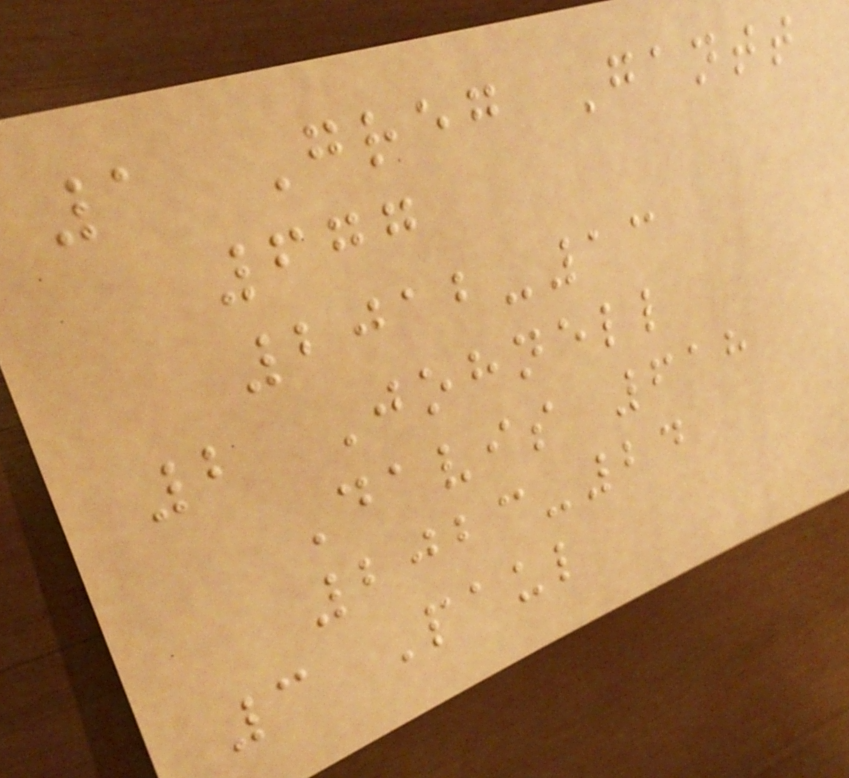1 Greg Gantt
677
2012-13
2 Johnell
Davis 618
2023-24
3 Paul
